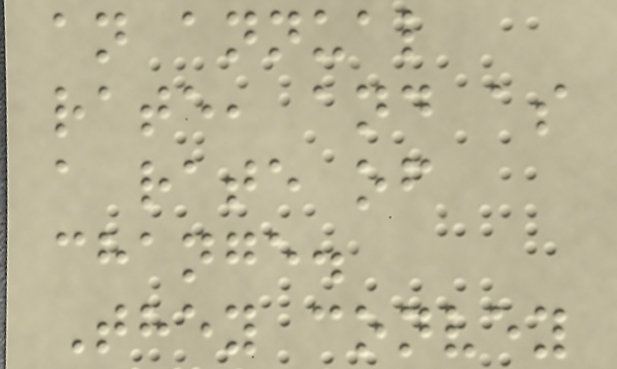an annual
rate, and as
a rate of
change.
They convey
